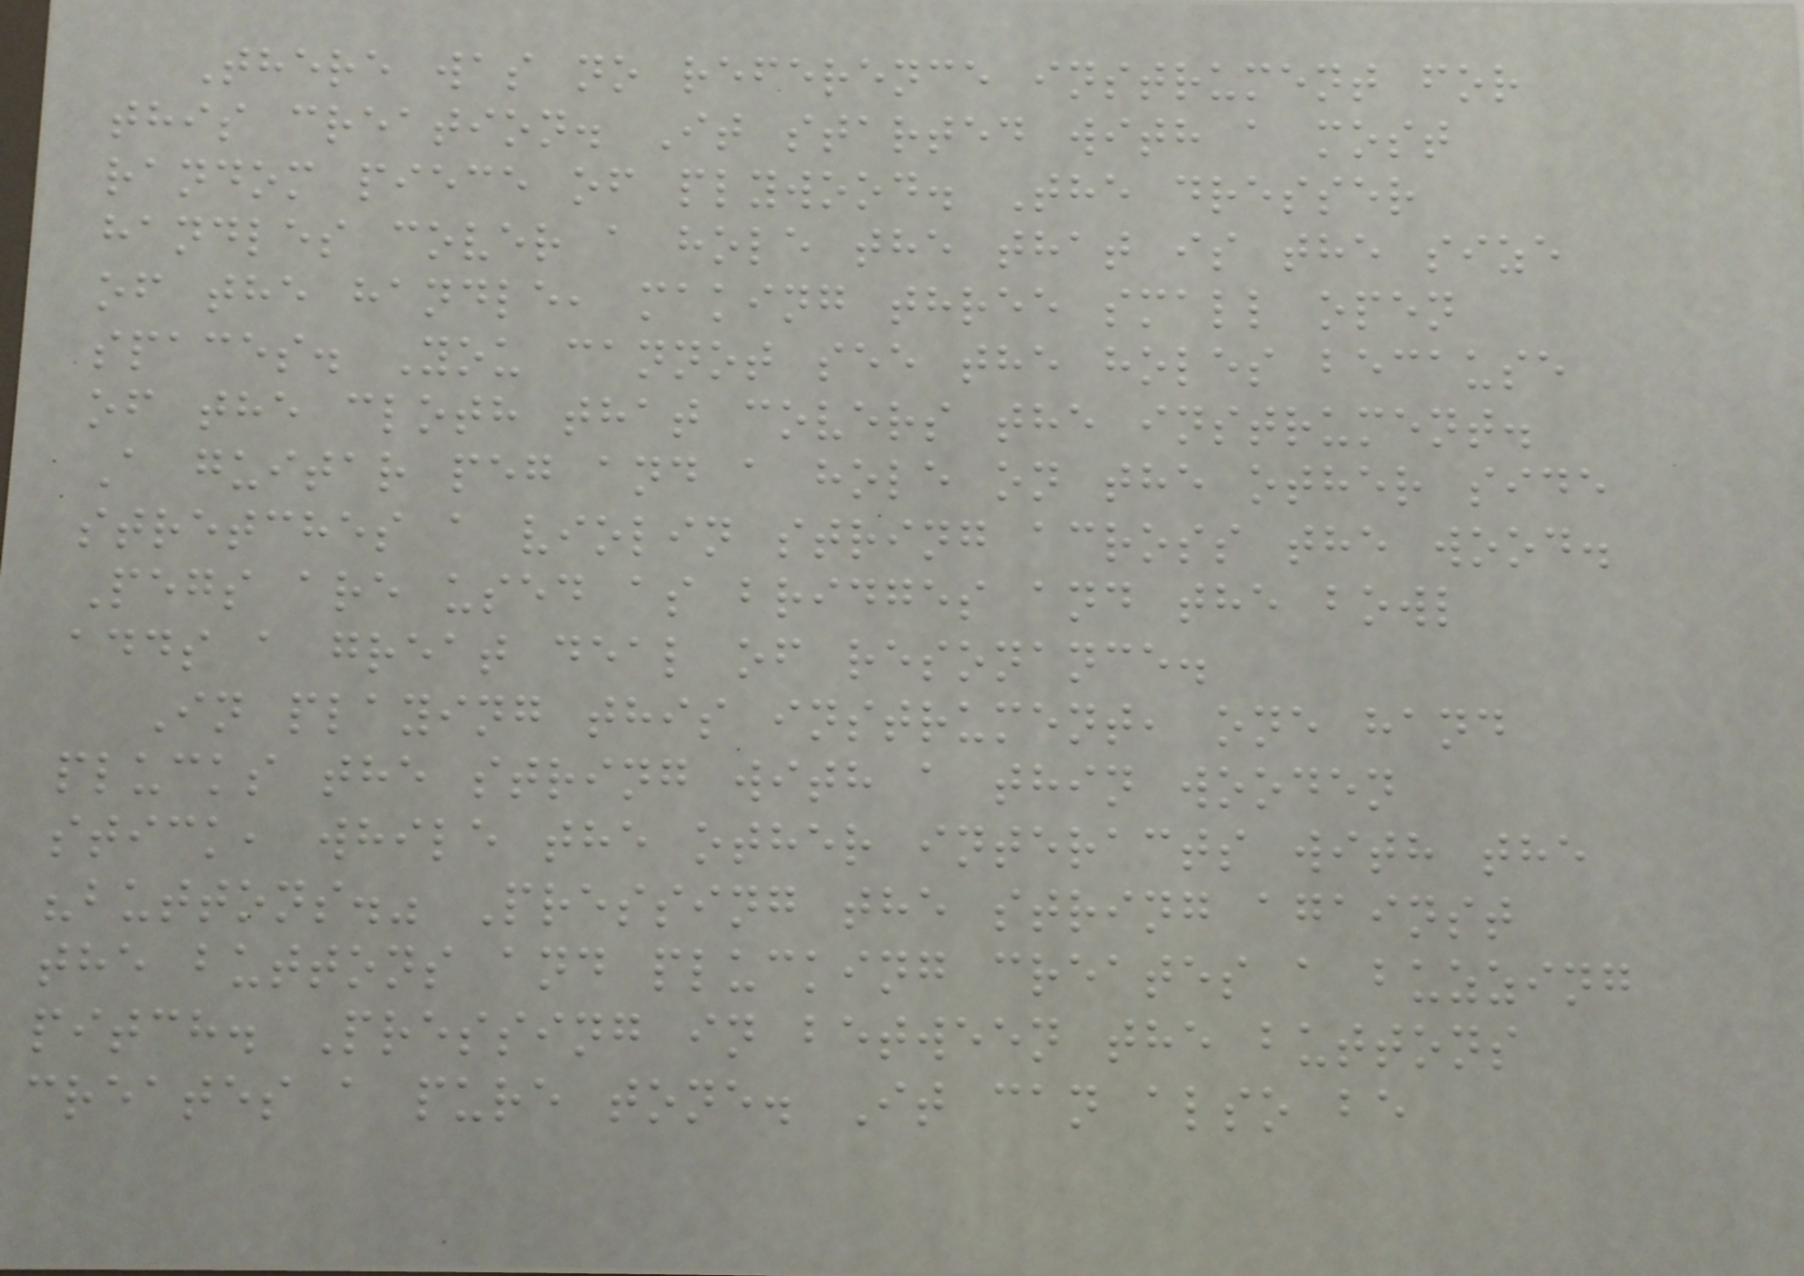There was no reference instrument for
this creation. It started with a most
random piece of plywood. The dresser
handles cover a hole the that is the size
of the handle, making three small open
spaces. You cannot see the holes because
of the cloth that covers the instrument.
A guitar peg and a hole on the other side
stretches a violin string across the wood.
Pegs are used as bridges and the bowl
adds a great deal of resonance.
In playing this instrument, one hand
plucks the string with a thin wooden
stick, while the other interacts with the
"buttons." Pressing the string against
the buttons and plucking creates a buzzing
pitch. Pressing in between the buttons
creates a pure tone. It can also be
